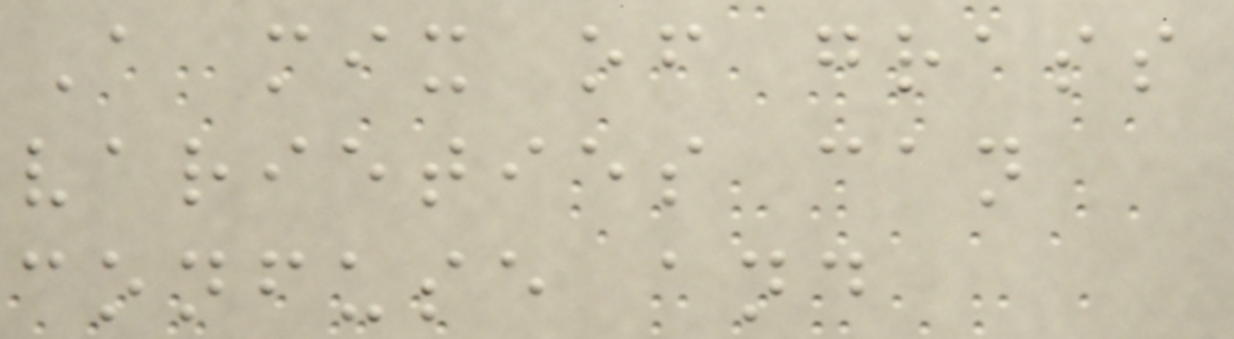A mix of grass
varieties can
confuse and
